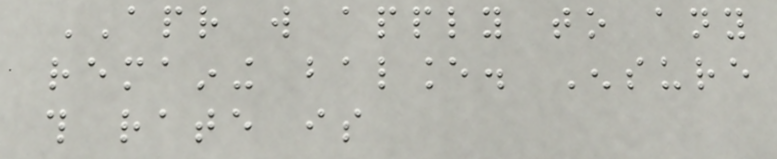APR will apply to any
remaining balance. Ensure
this rate is
